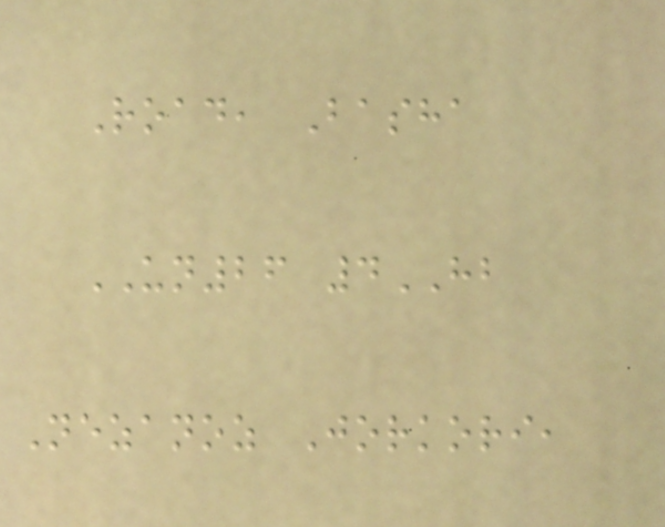Road, Basha
UN26 4HB
Nezanoz Jorkori,
